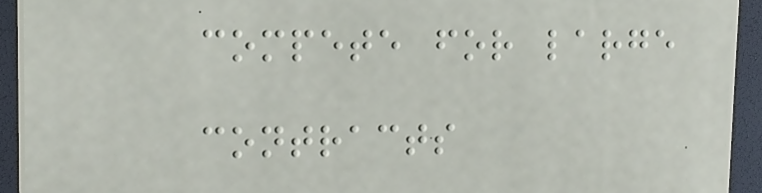compete for large
contracts
